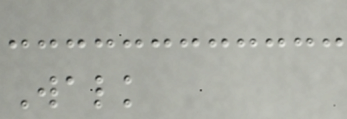Walk
